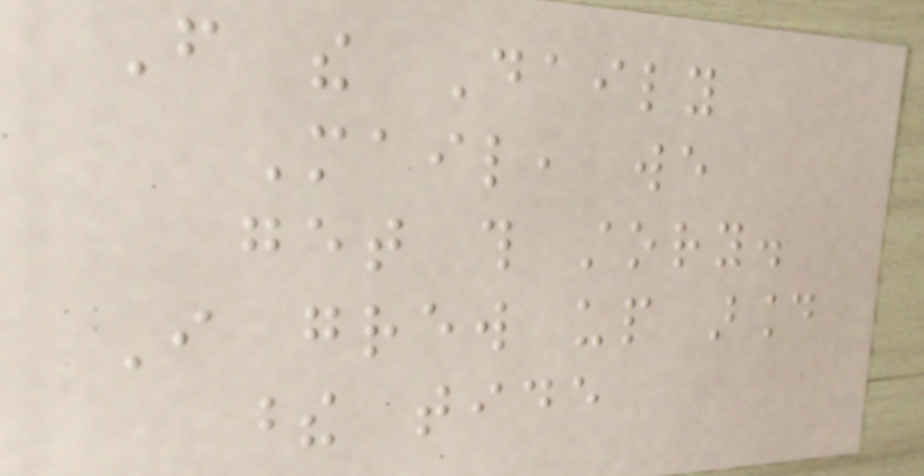From the Daily
Mail, we
get this story.
I grew up around
these tide
